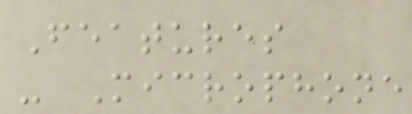Features
- Microphone
